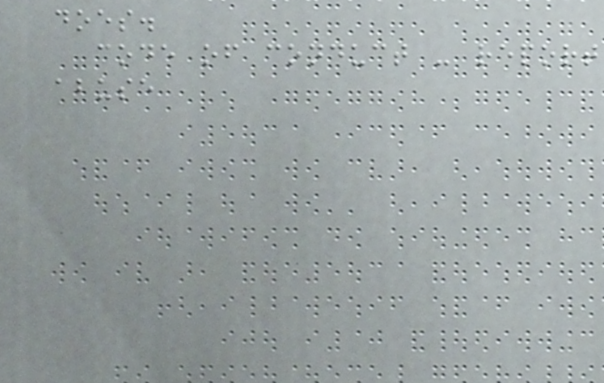does.
code of conduct - report
abuse
